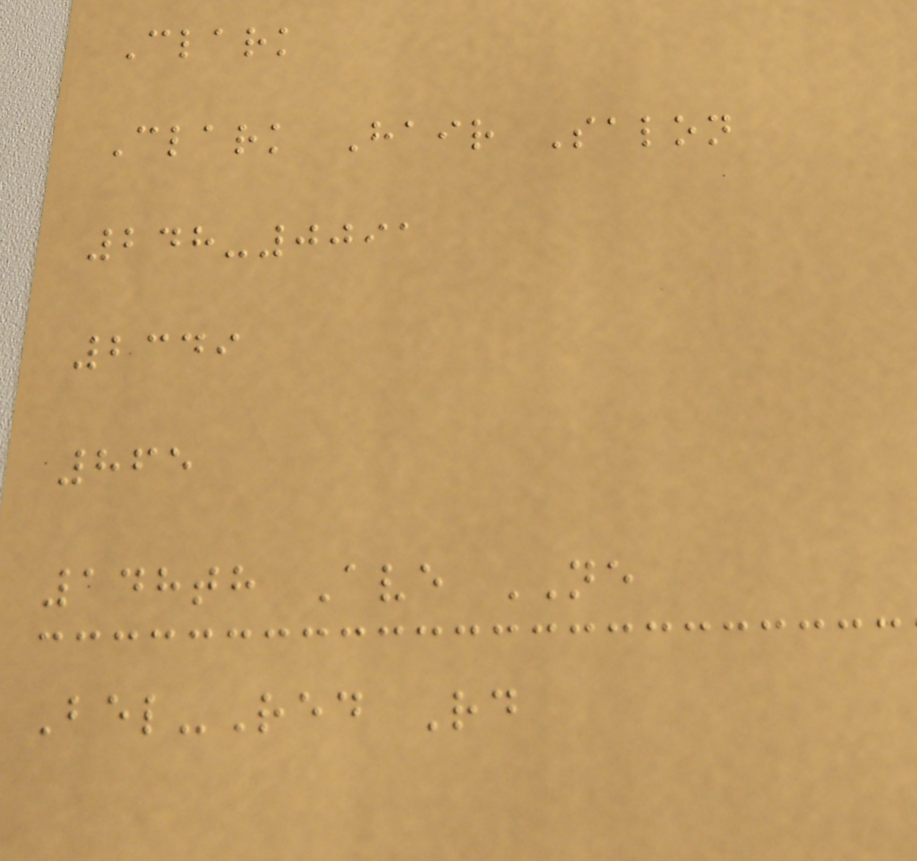Clark
Clark Hair Salon
248-0091
2349
865
148th Ave NE
Bel-Red Rd
